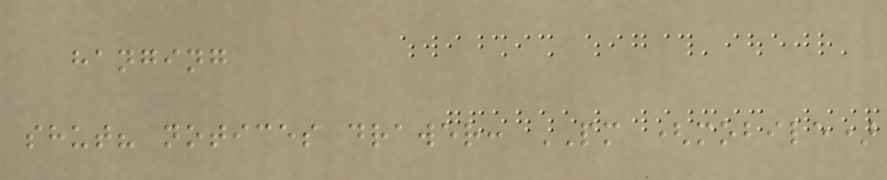hanging
shut? notices drawer: PM (mobile)
